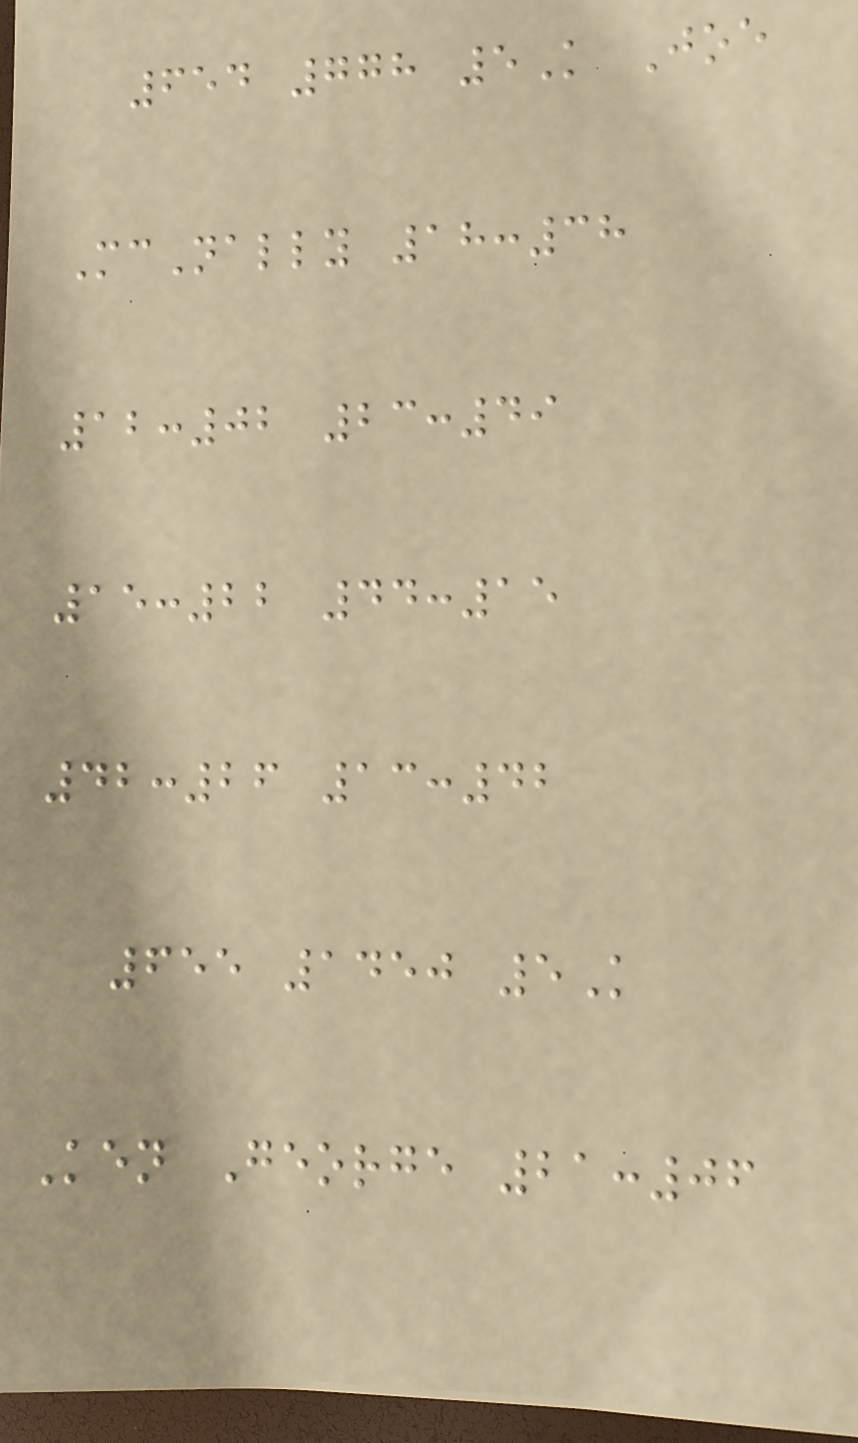654 778 5K Joe
McNally 18:38
12:02 23:49
15:22 44:15
42:26 13:42
655 1450 5K
Ken George 21:06
